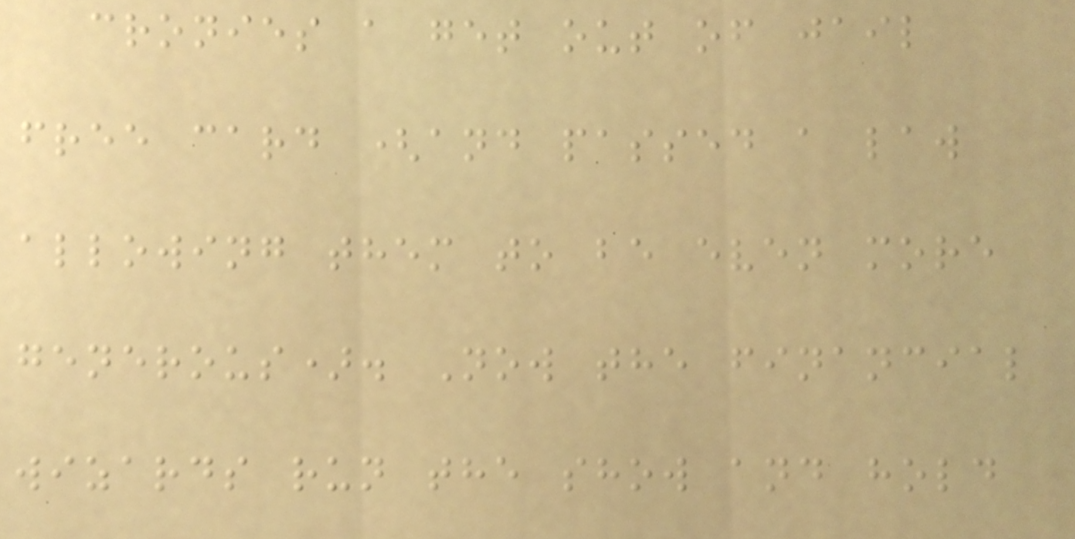cronies a get out of jail
free card (and passed a law
allowing them to be even more
generous). Now the financial
wizards run the show and hold
